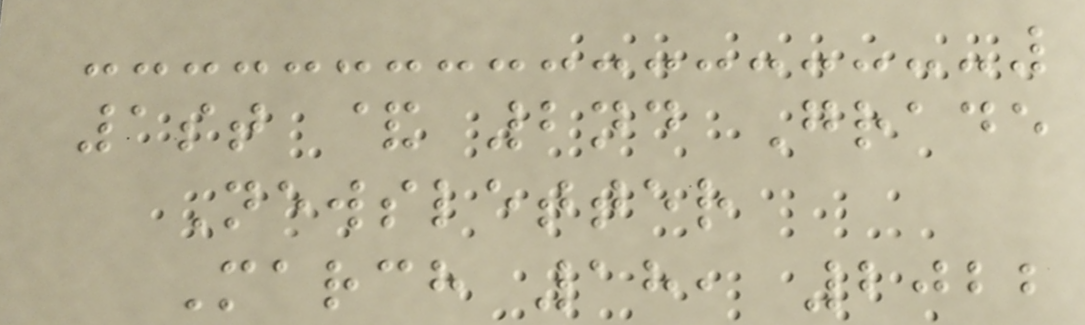1st & 2nd Grade
Newsletter
March 18, 2022
